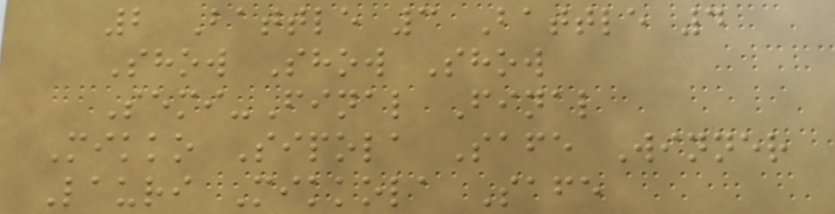2 Battle 3 Battle 4
Show Show Show
Semi-Final Final
Mikko Sipola Safe Winner
Lauri Mikkola Safe
